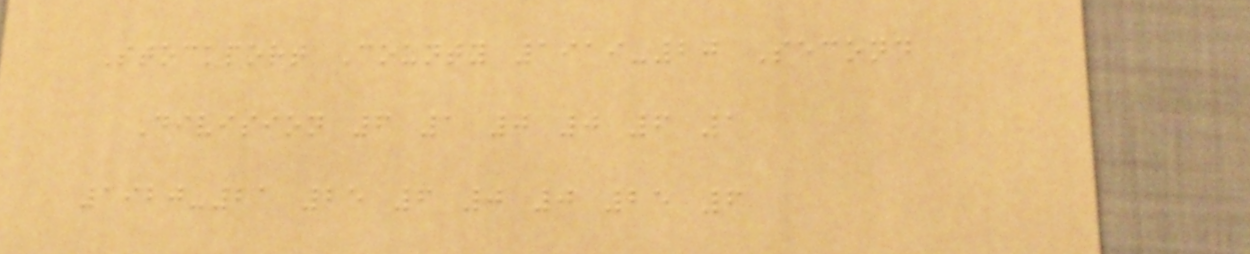Stockport County 1919-20 Second
Division 6 1 0 0 6 1
1920-21 25 6 0 0 25 6
